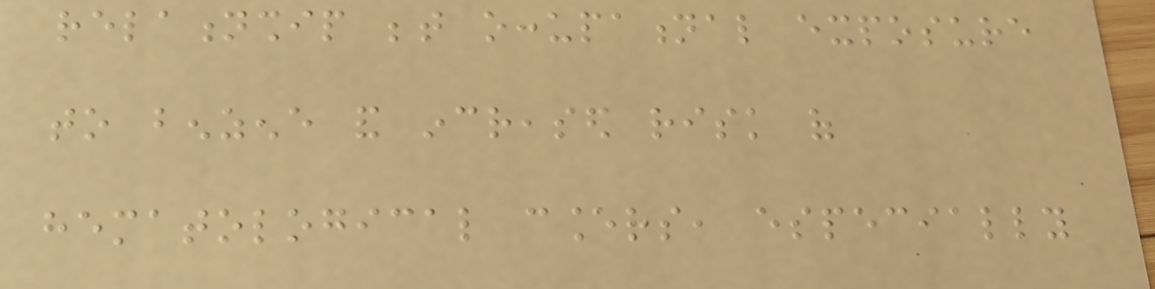relationship between occupational exposure
to benzene and increased risk of
hematological cancers, especially
